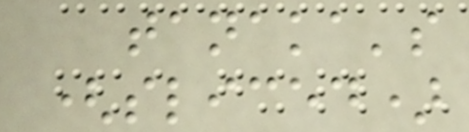tanaka's
(sliced)
